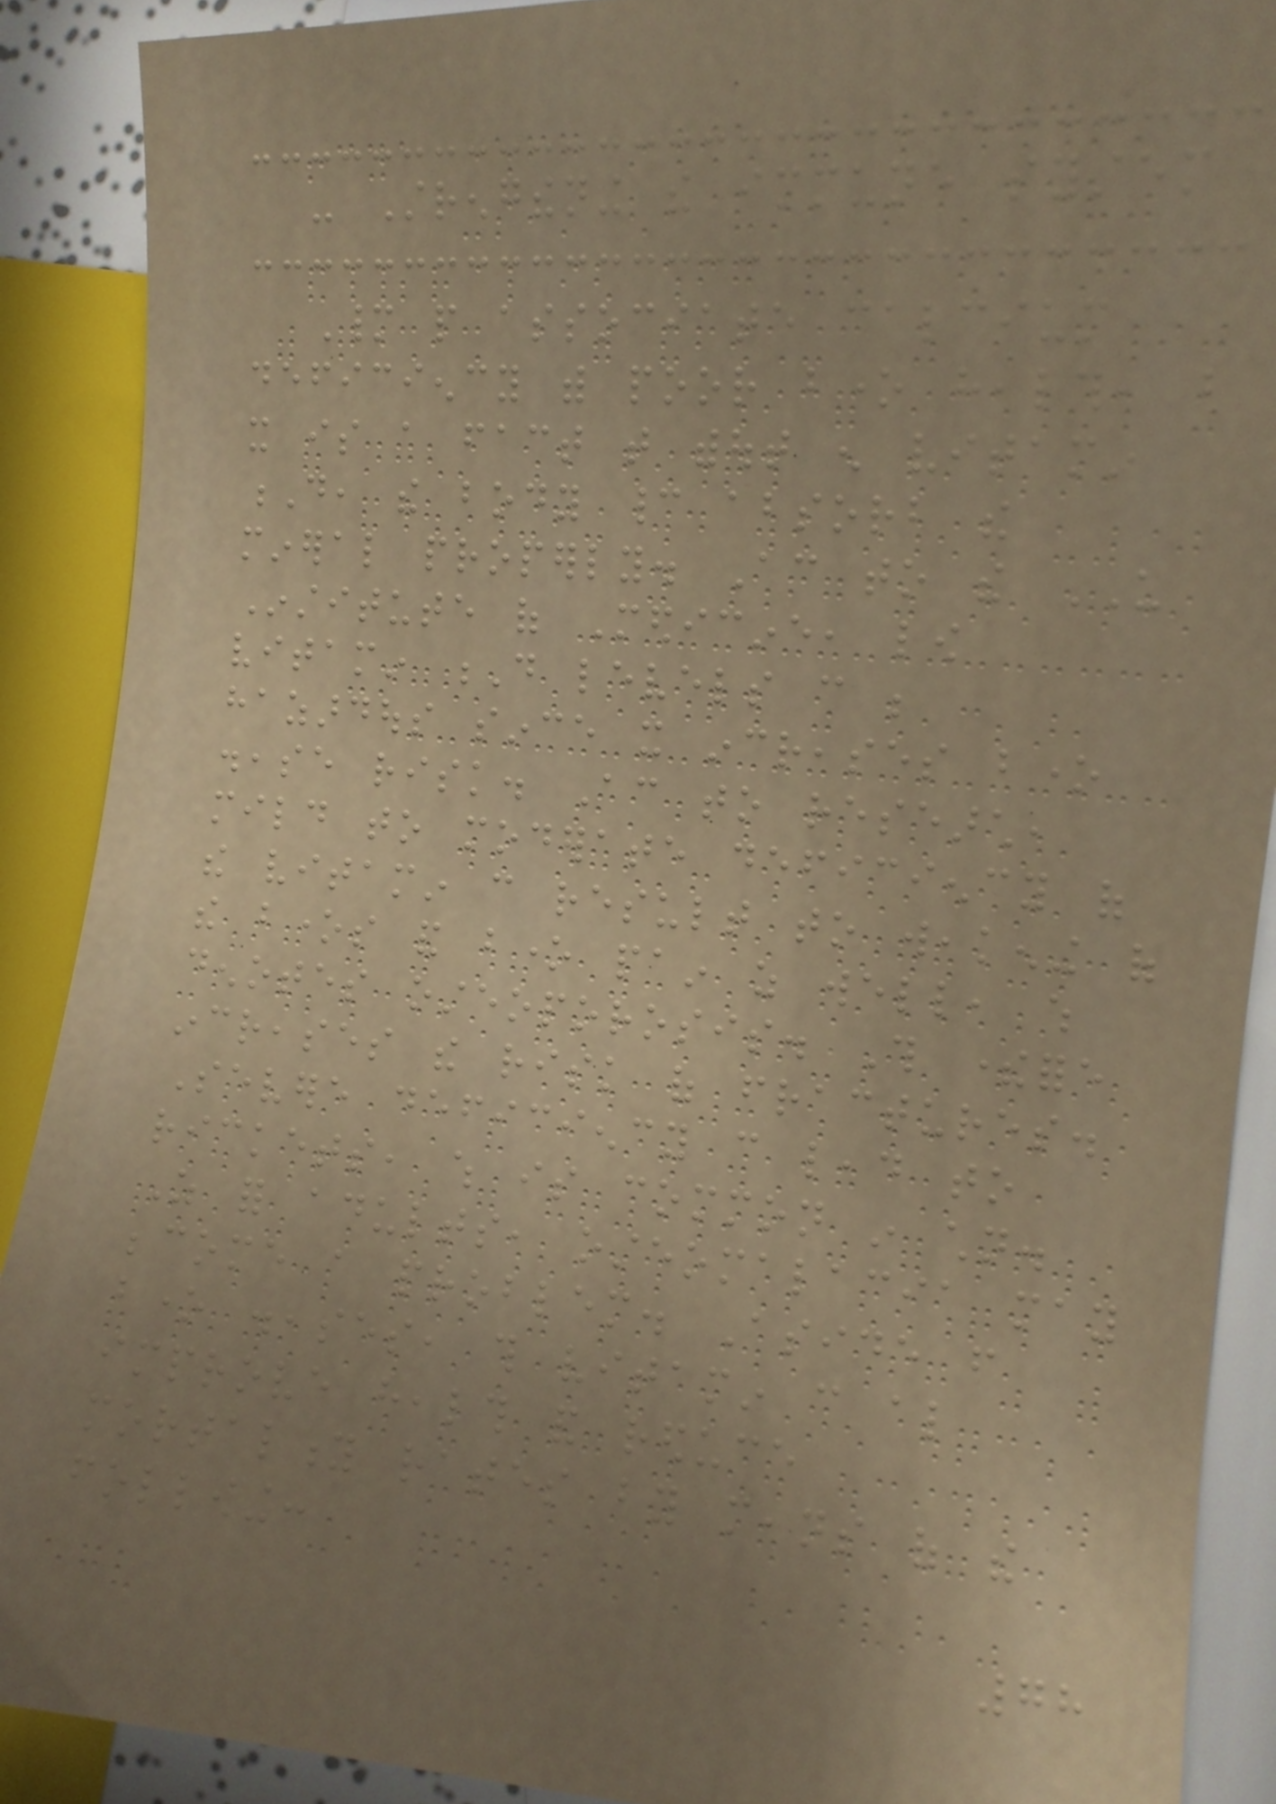- Strengthening the immune system
Many people associate calcium
deficiency with poor bone health, but
it is a fact that without enough vitamin
D, the body cannot absorb the
mineral properly. According to the US
Institute of Medicine, low
vitamin D levels can be
hazardous since it increases bone
disease risk. According to research,
mild to moderate deficiency of
the vitamin can result to weakening of
the bones and bone pain as well, which
denotes osteoporosis. This therefore
increases the risk of fractures.
Severe deficiency can lead to
rickets, which is common in children.
As for adults, osteomalacia may
become a problem. Aside from
bone diseases, this vitamin can also
improve health and reduce
mortality rates by means of the
following:
78
